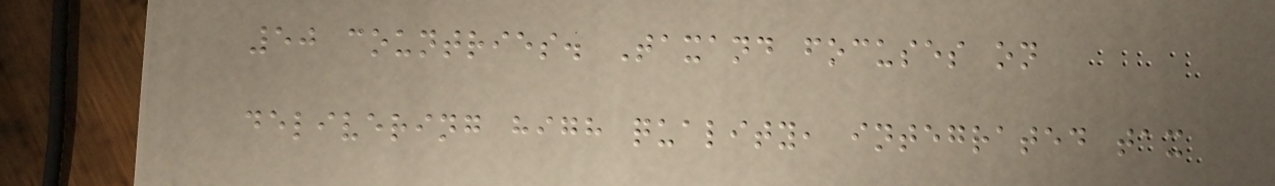50 countries. Taxand focuses on
delivering high quality, integrated tax
